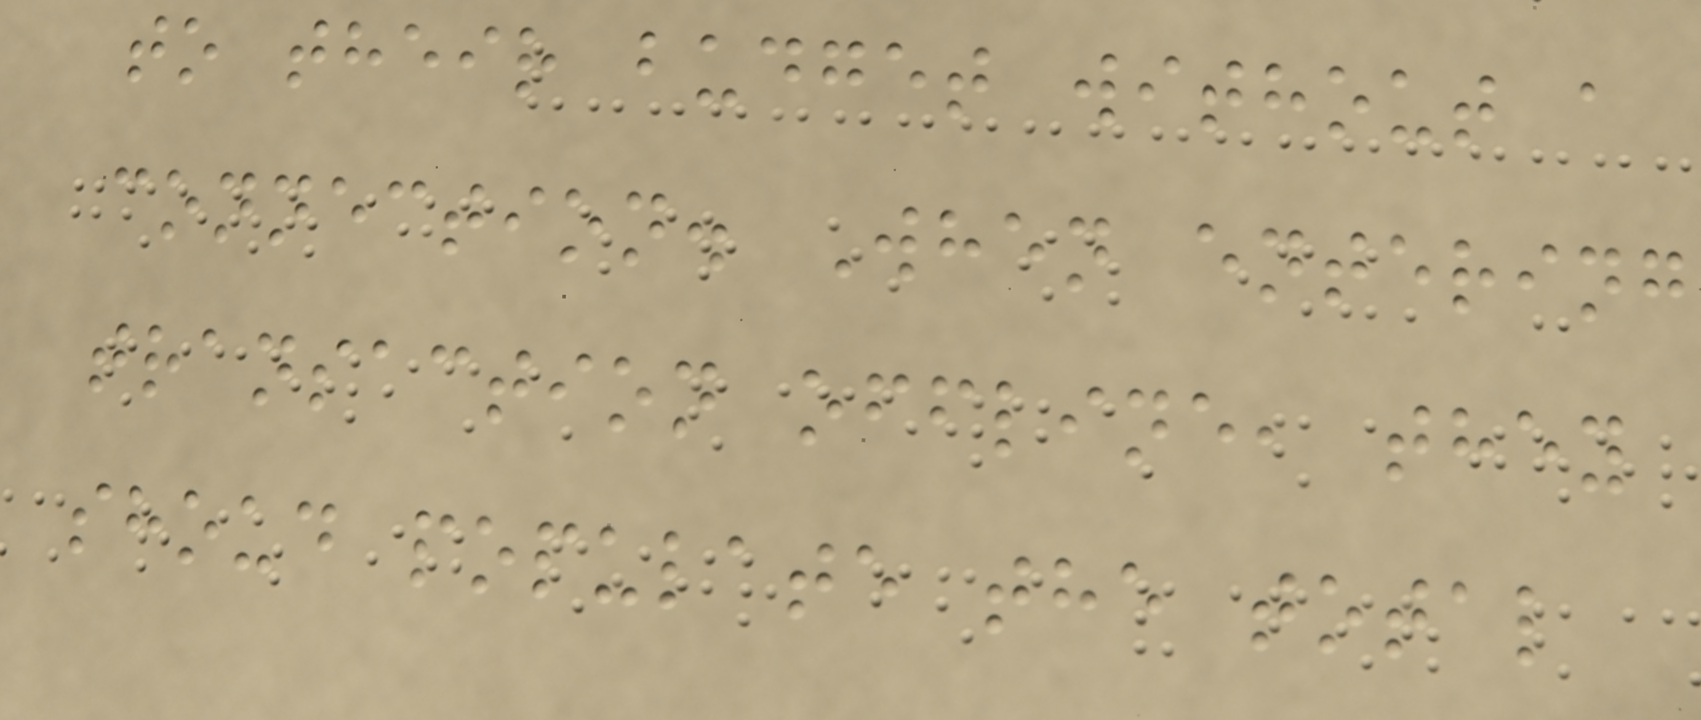to their budget without a
connection. When entering
transaction offline, they
shoud populate the total
